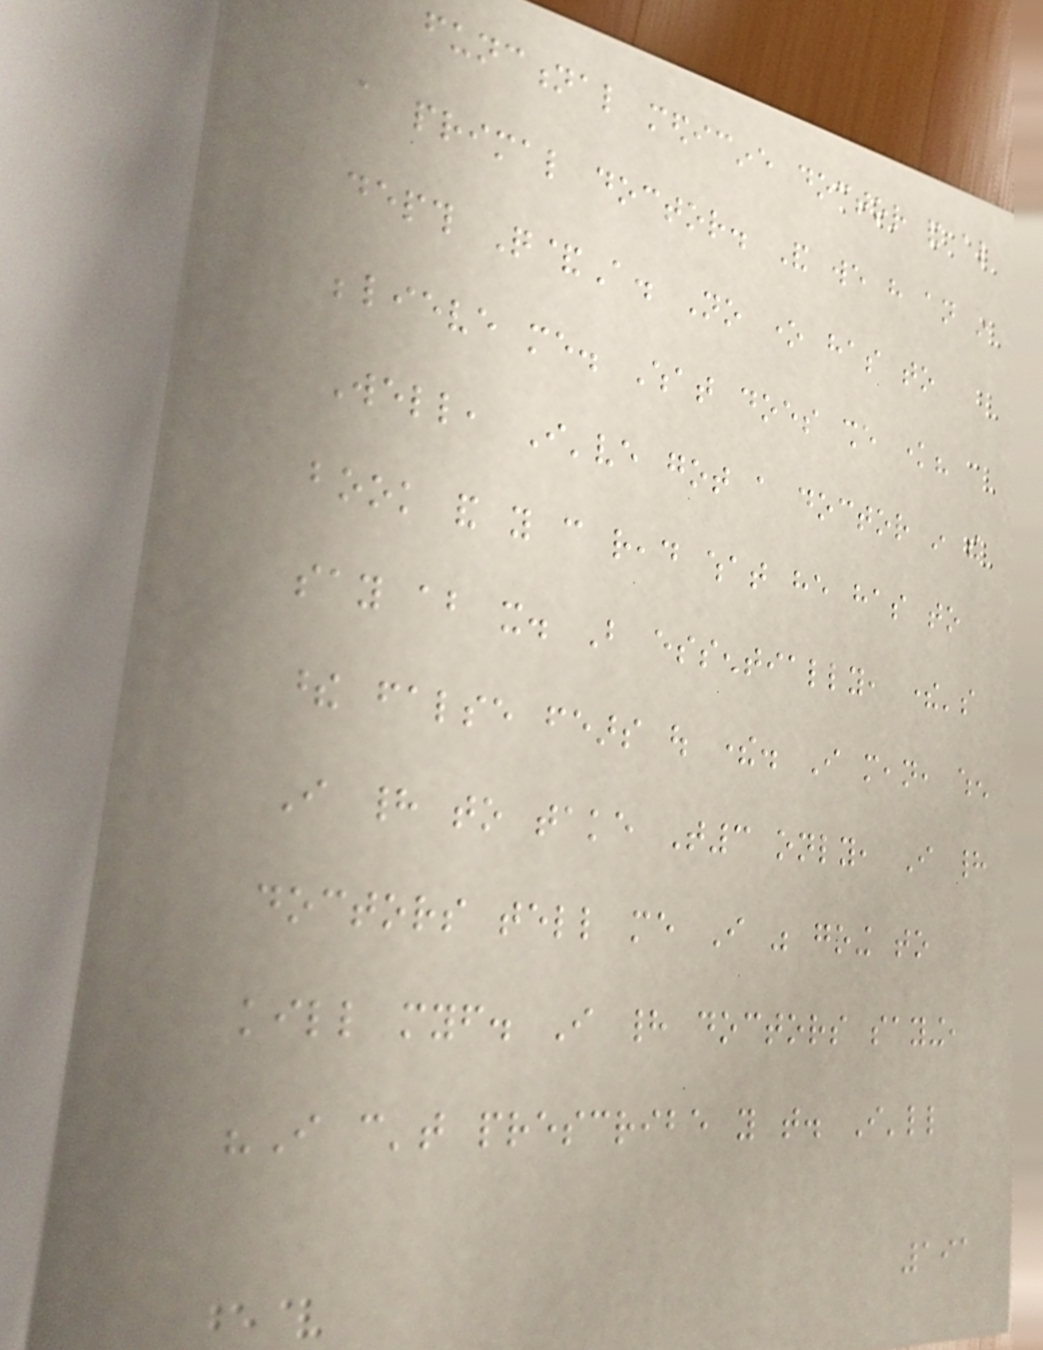functional medicine doctor and also
a primal doctor. And we have an in
depth Q&A. No one has to
believe me. What does she know?
Well, I've got a doctor in the
book and you can read what he has to
say about it. But essentially, there's
these false fears out there. I mean, when
I had to take T3 only, I had
doctors tell me I was going to
kill myself. I had doctors saying,
"I can't prescribe you that. I'll
191
